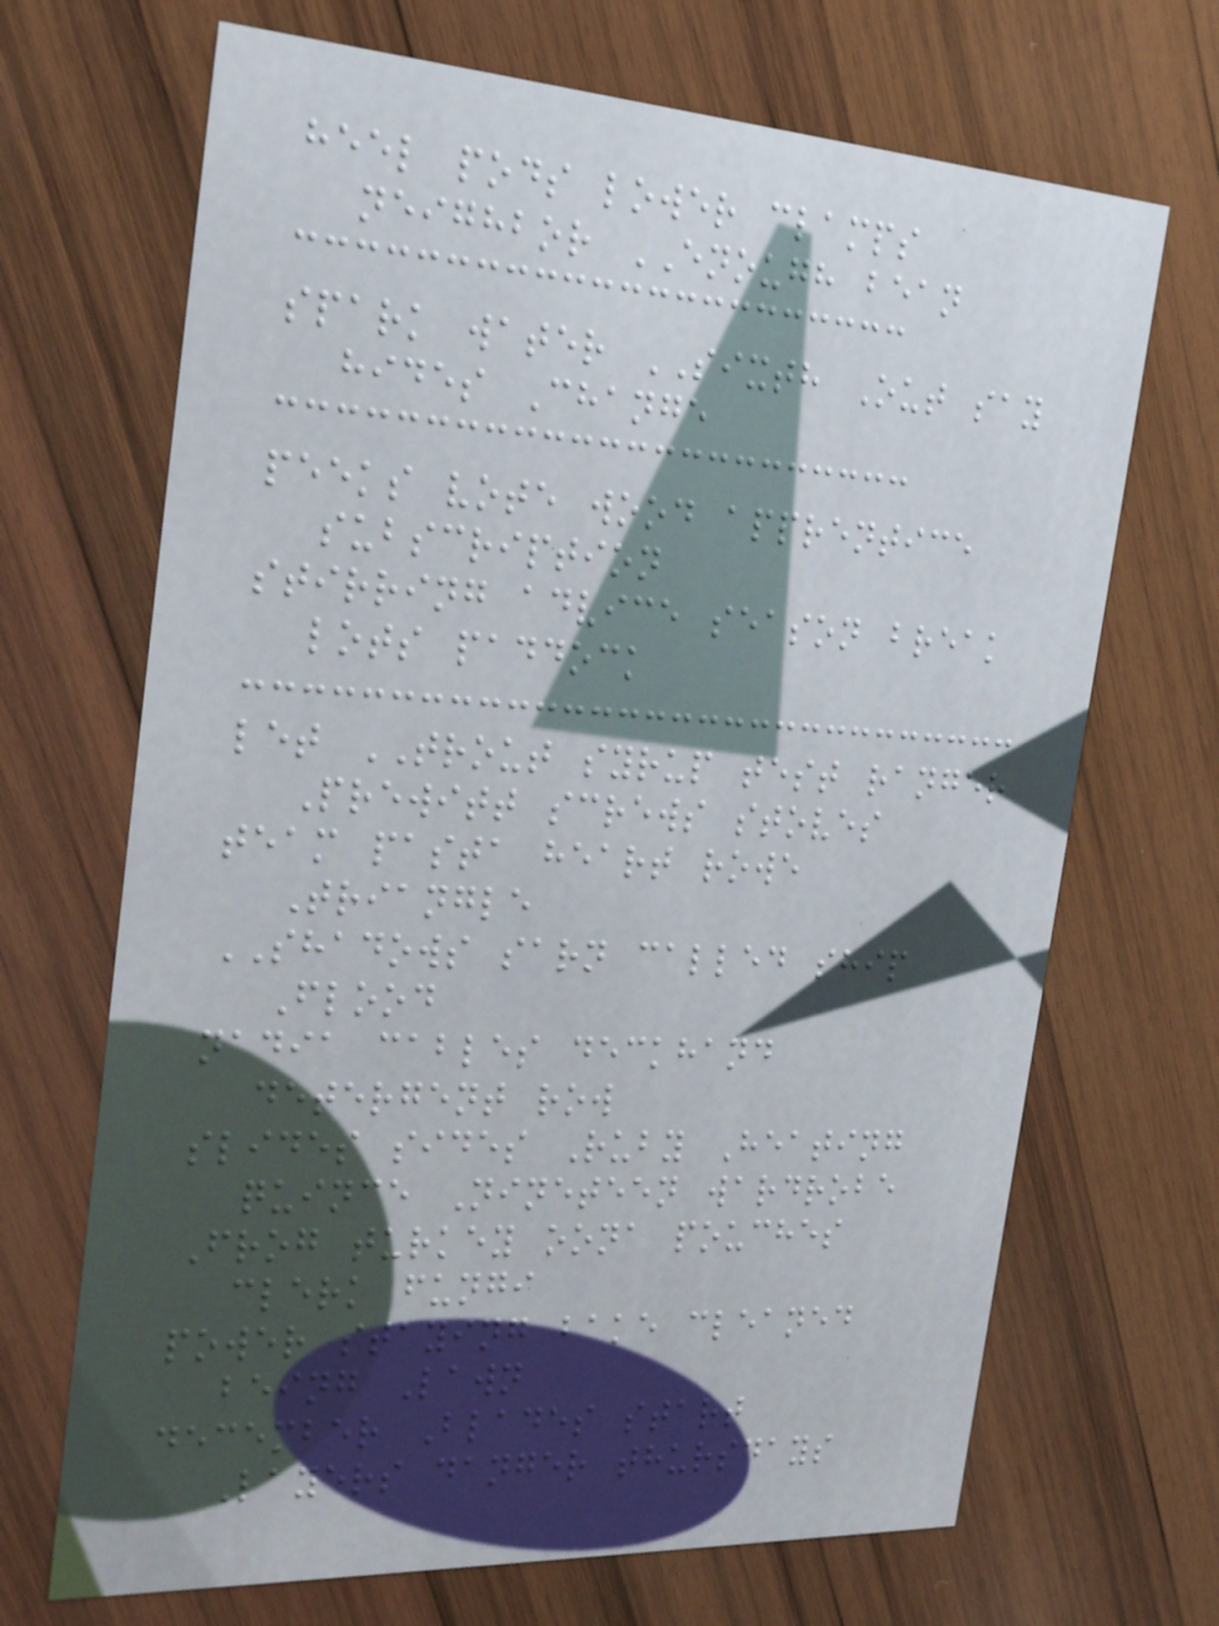heel pods lower clamps
neighbor ENOUGH bean
spark water SIXTH Out say
hides Change
peeks vote wood apprentice
subscription
stirring advice season break
lots paddock
let TROUT syrup test ranger
Prewitt screws stoves
team pasta heart rowe
Triangle
SHADOWS sarn called ship
Flood
nadia cables deckhand
detergent row
slides sides Ruby Heating
quince Nineteen wardrobe
Frog turkey oona pouches
clerk fungi
power staying bake cleaned
being Lawn
december Blades start
Layers danger thursdays
